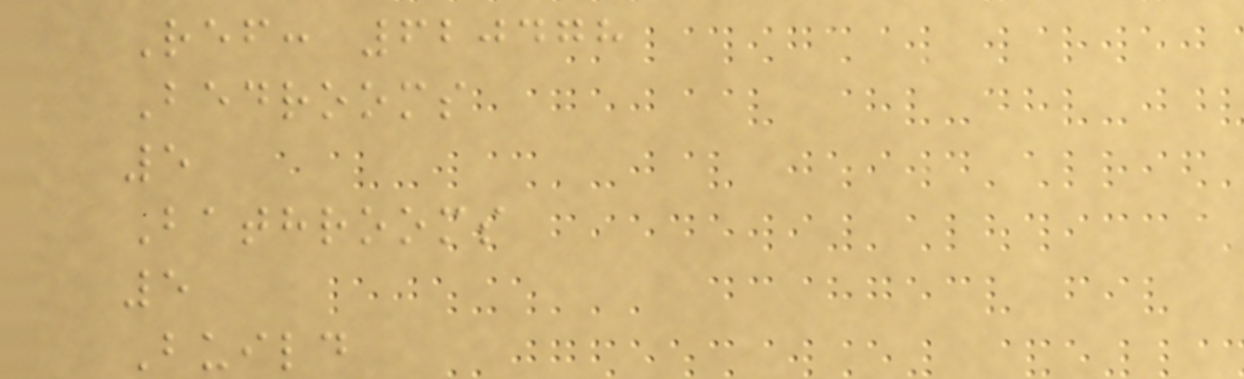Ref: 620478
Bedrooms
5
Bathrooms
5
Build
